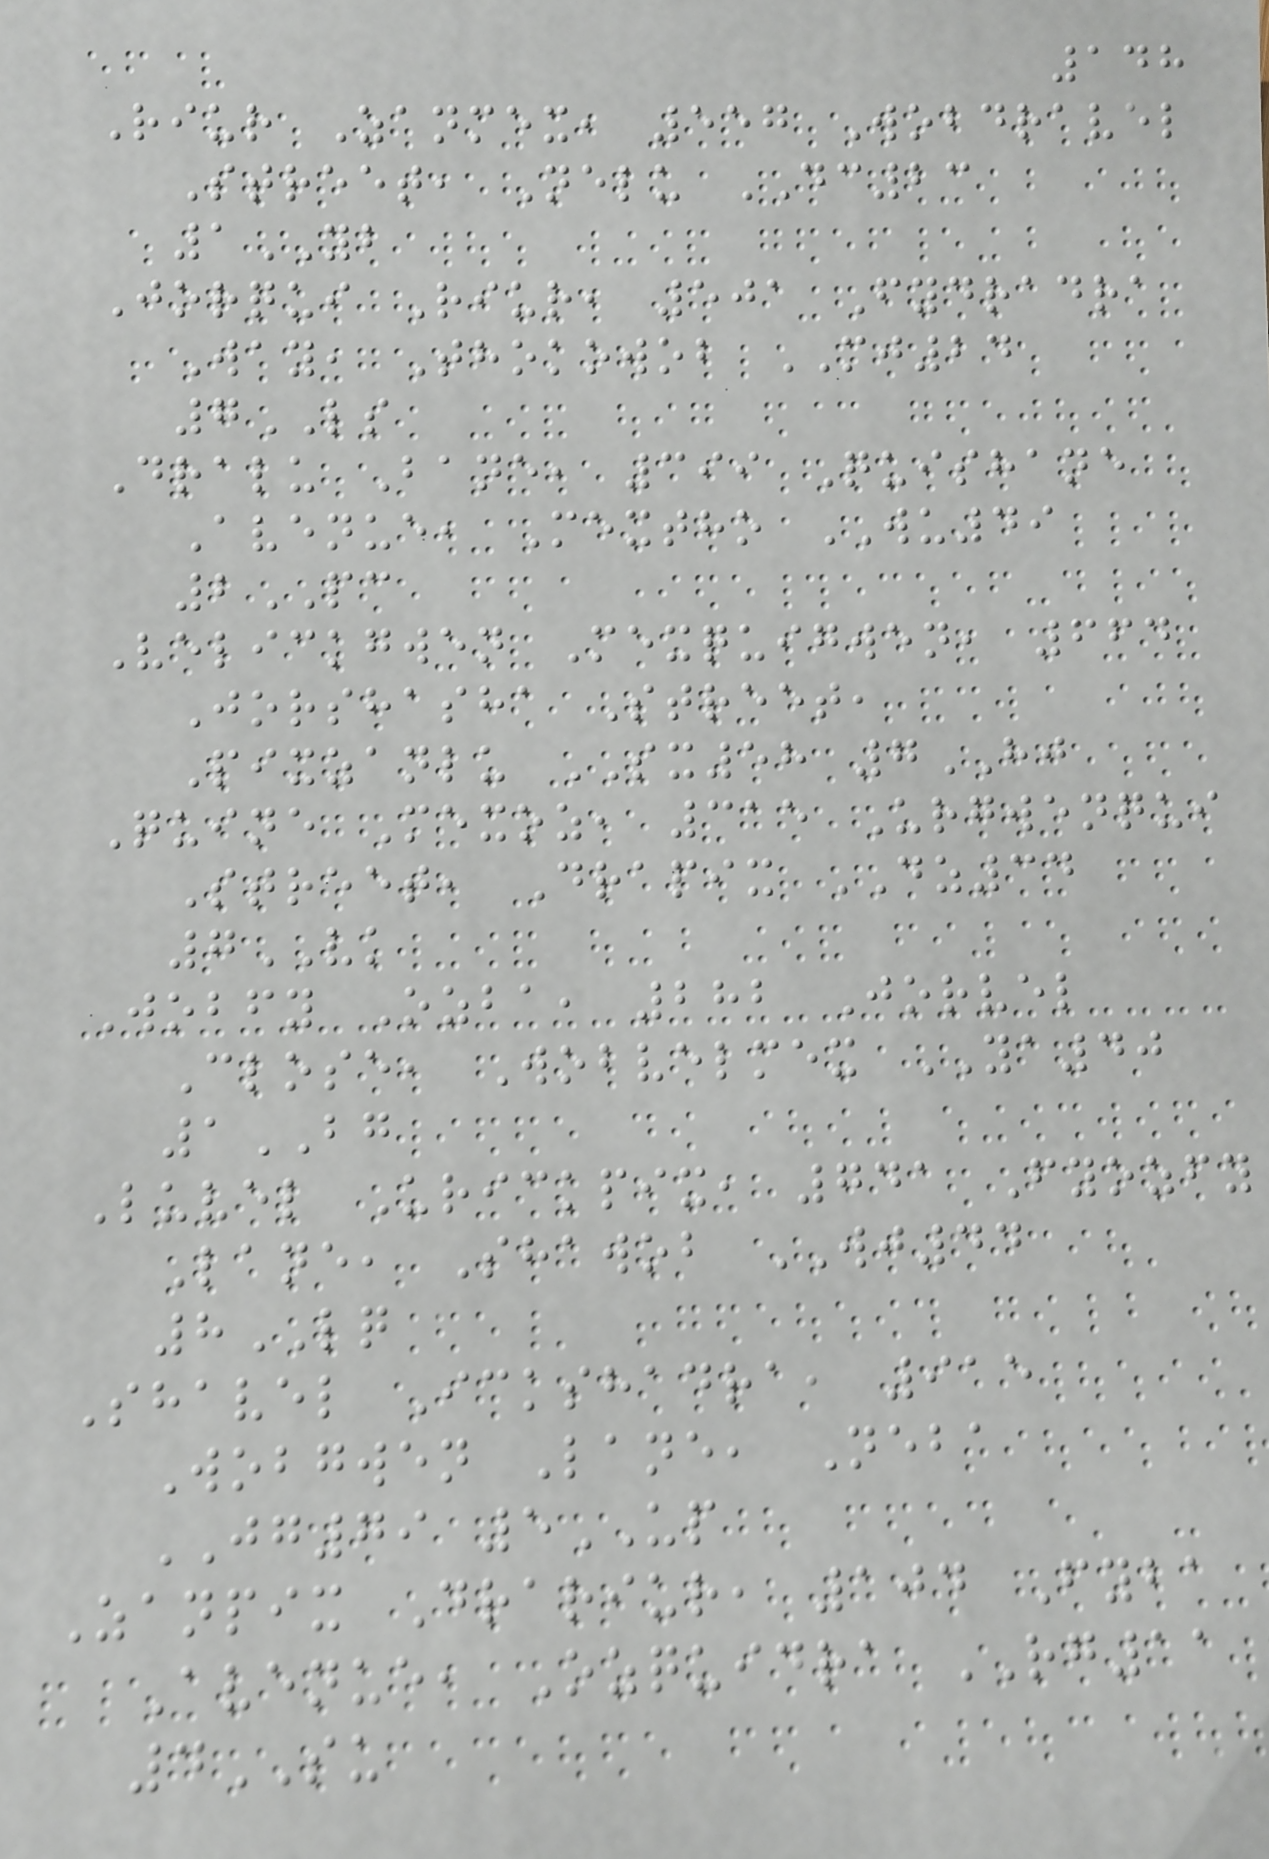148
Riur Zanmex, 557 Wobdravel
Street, Nelu DC23
1YB
Jorqui Riur, 501 Fydradra
Way, Thokowob MJ24
7LS
Dralu Bane, 399 Quishane
Avenue, Mextho WU49
2PC
Velickgwen Mexquigwen, 664
Jorshasha Street,
Pixzanlu SX58 7HJ
Quine Mexoz, 315 Urgwenqui
Street, Drapix DZ34
7VK
Wobfy Ozba, 282 Jorvel
Close, Wobvelmex YA40
1BG
Luvel Urickpix, 741 Fyozfy
Lane, Shawob WJ44
8LQ
Shavel Ickshadra, 915
Wobgwen Lane, Neba
JG79 5UP
Zanpix Drariur, 104 Fyba
Avenue, Ozquidra RG11
4SU
